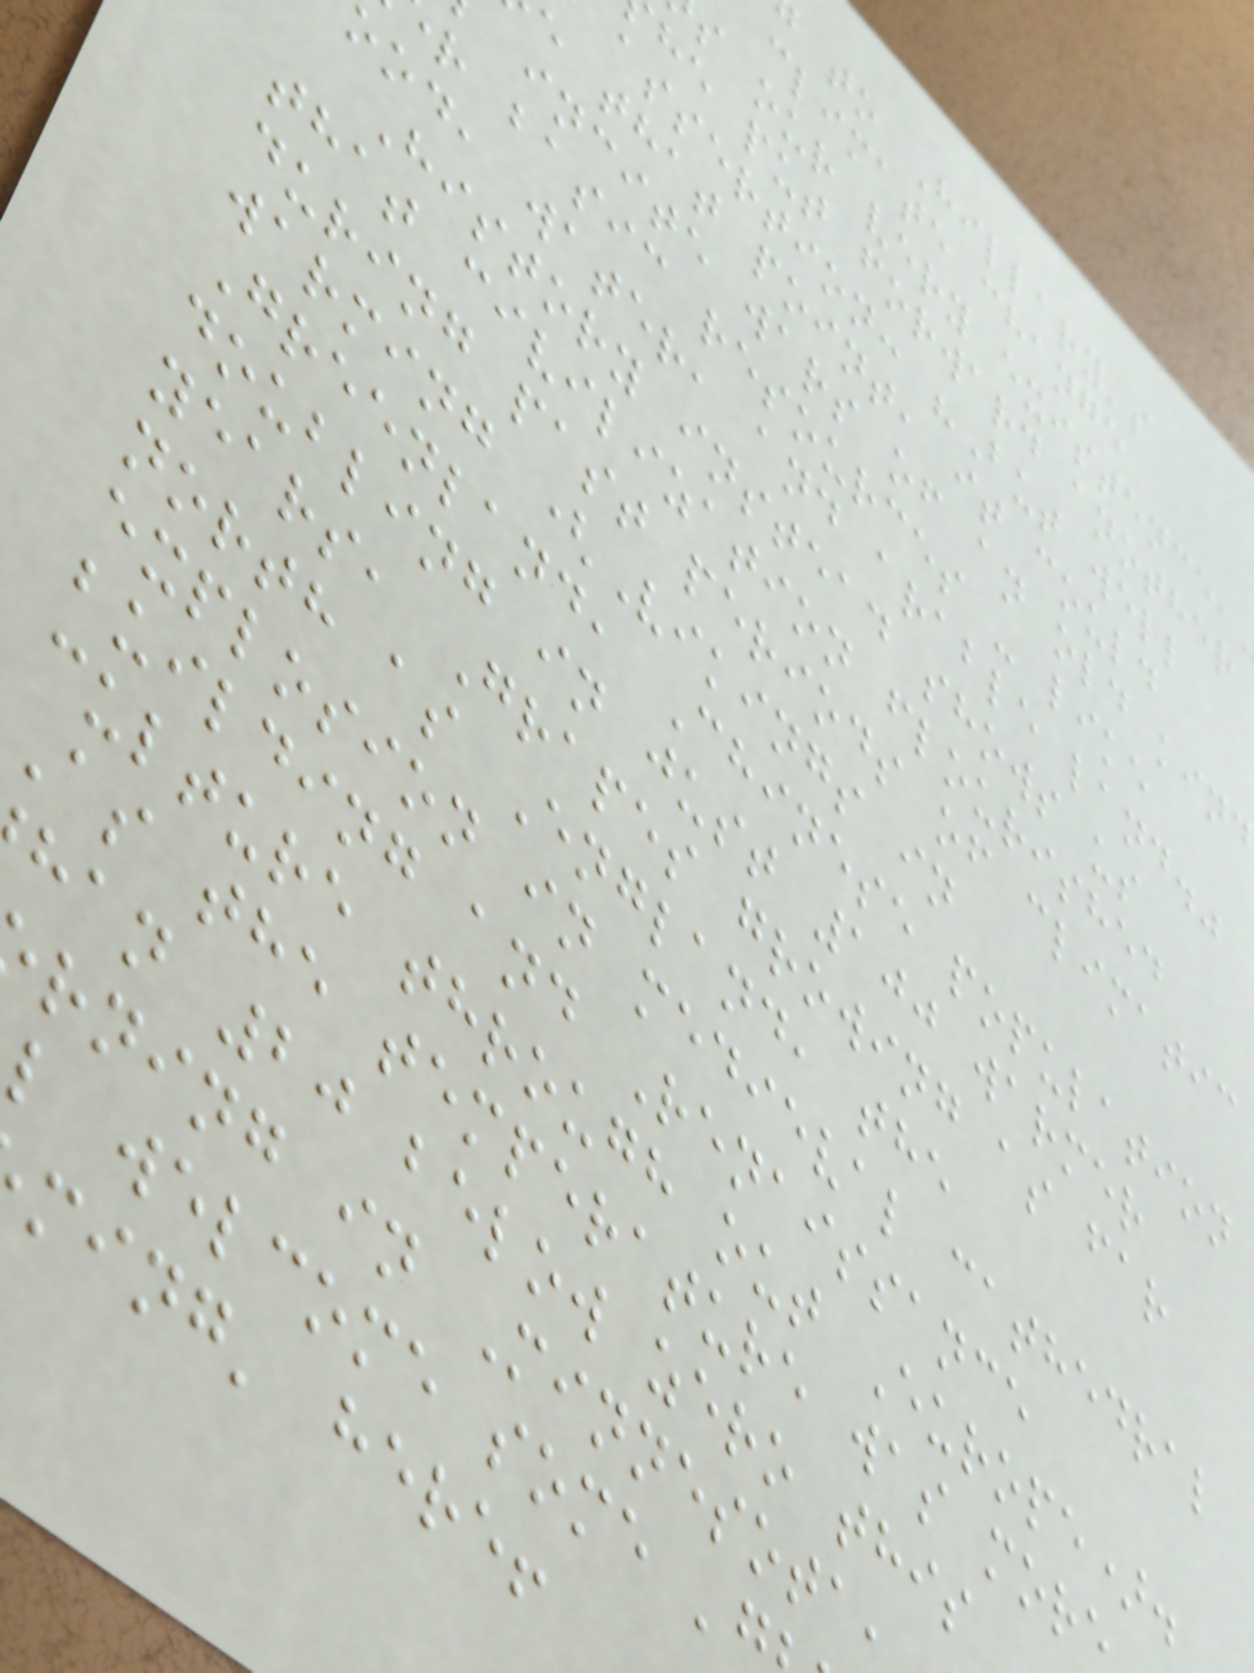to Hillary's
climate change
s our very existence,
he put forward another
assertion: "But well
e that point, it could
incite wars of an old kind
r basic resources - like
ood, water, and arable land."
History instead shows us
that civilization flourished
during past periods of climatic
warming (Vikings in
Greenland, Chinese population
doubling in just 100 warmer
years, Grapes growing as far
north as England, the
explosion in medieval cathedral
building and Renaissance
culture through out Europe).
As the temperature was more
han 20 below zero this
rning in Minnesota
l welcome some '
ming' here!
